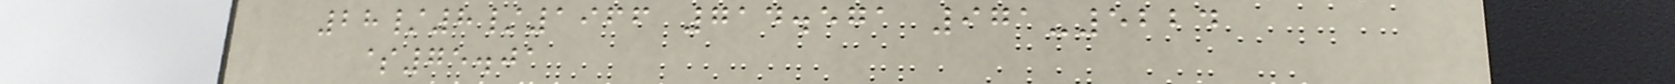28/8/1966 714.571 971-5224
$75.01
